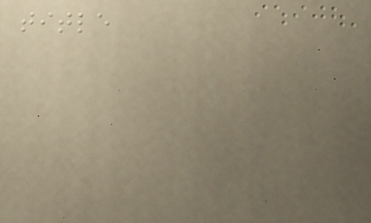title
